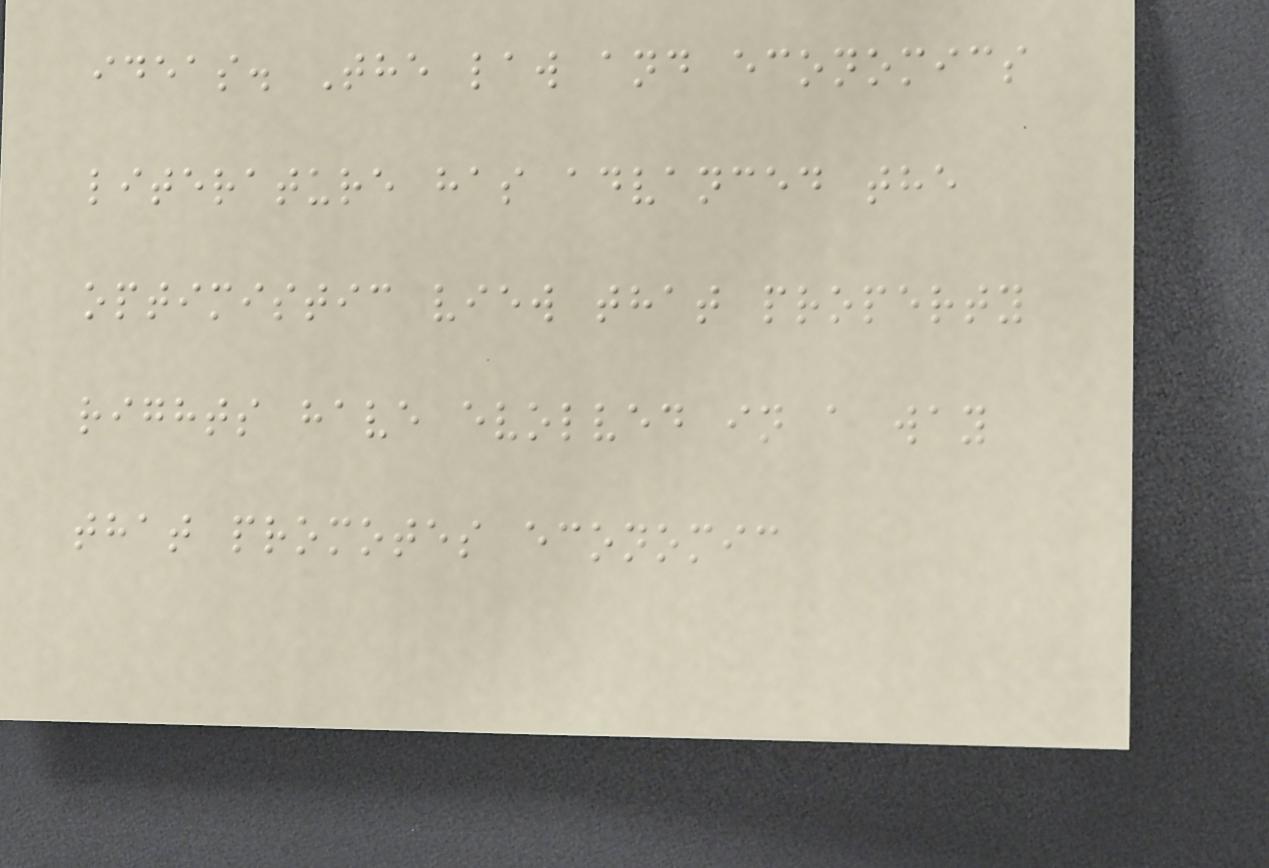ideas. The law and economics
literature has advanced the
optimistic view that property
rights have evolved in a way
that promotes economic
